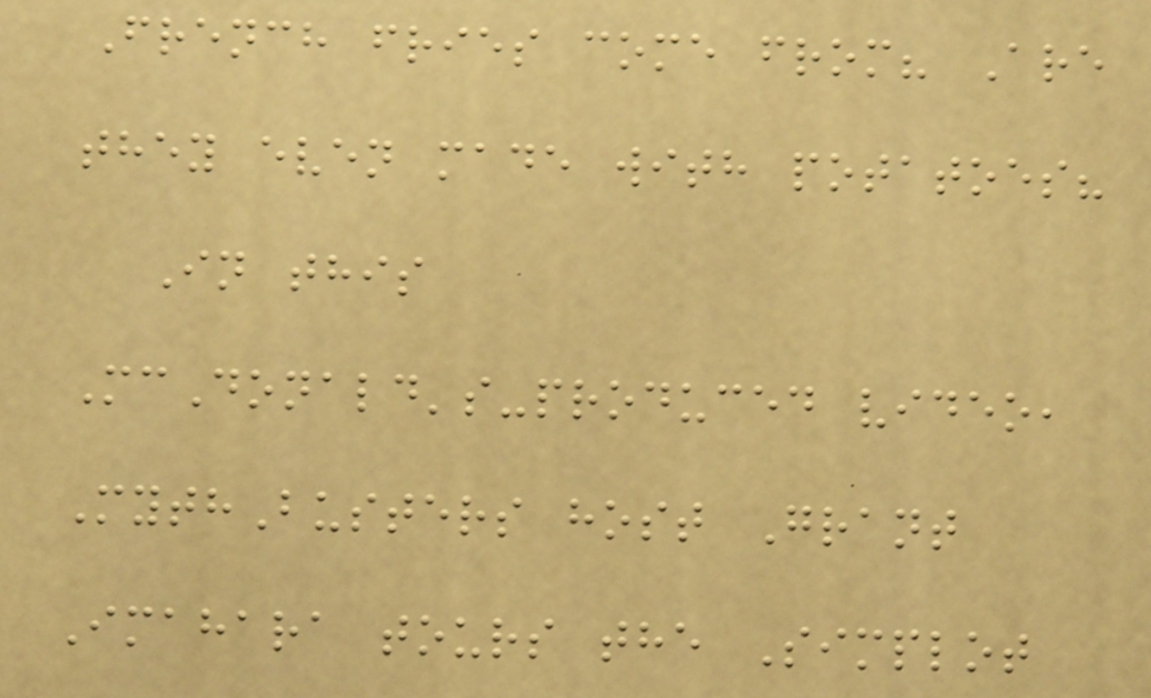French fries come from? Are
they even made with potatoes?
In this
McDonald's-produced video,
MythBusters host Grant
Imahara tours the Simplot
